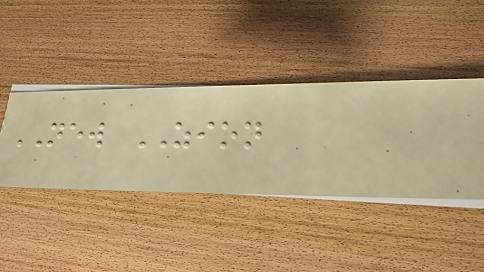NEW ZION
